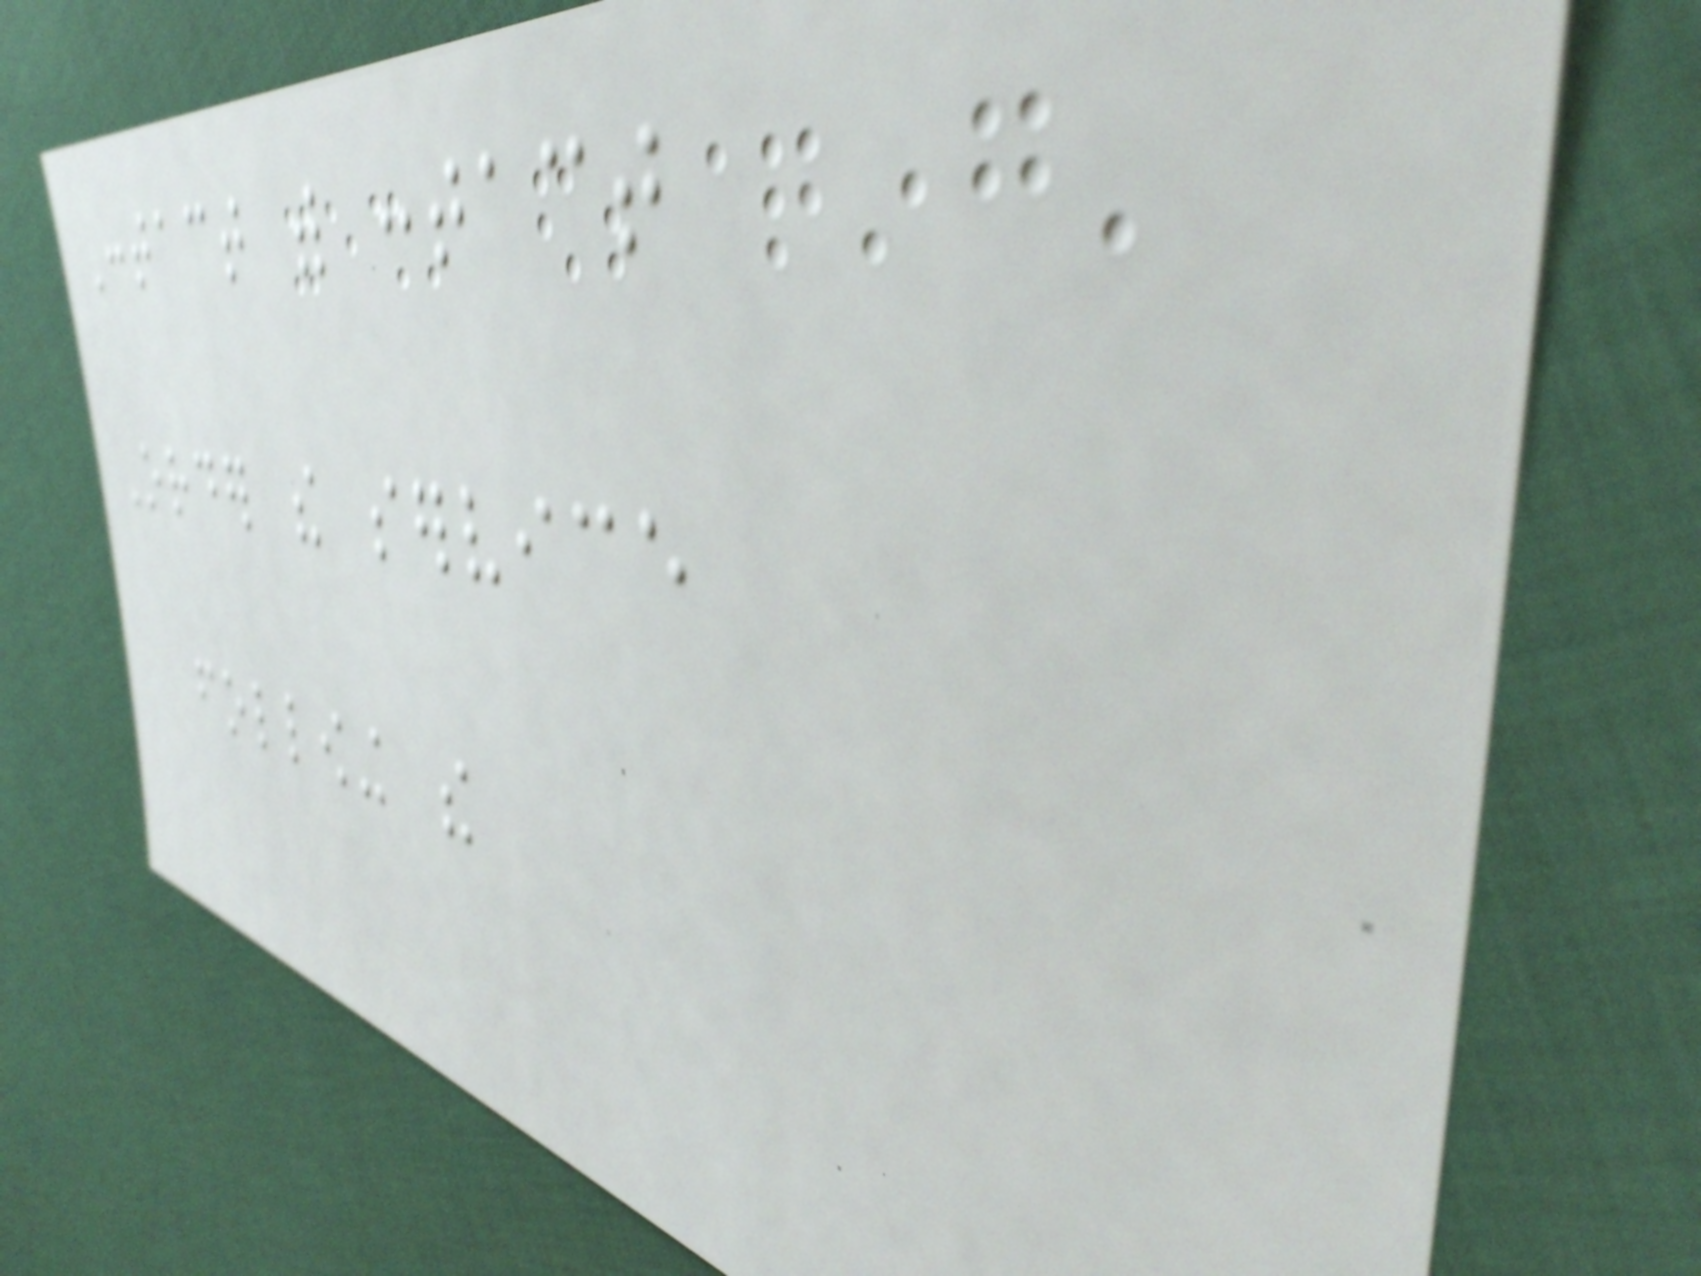Contact with contact
Order the service
following the
